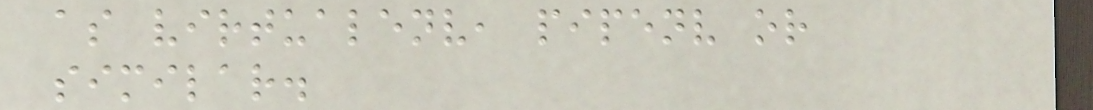as virtualenv, pipenv or
similar.
